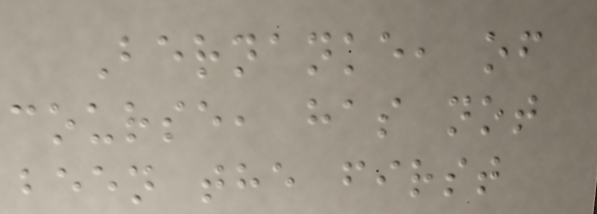Bernanke, of
course, has not
been the first
